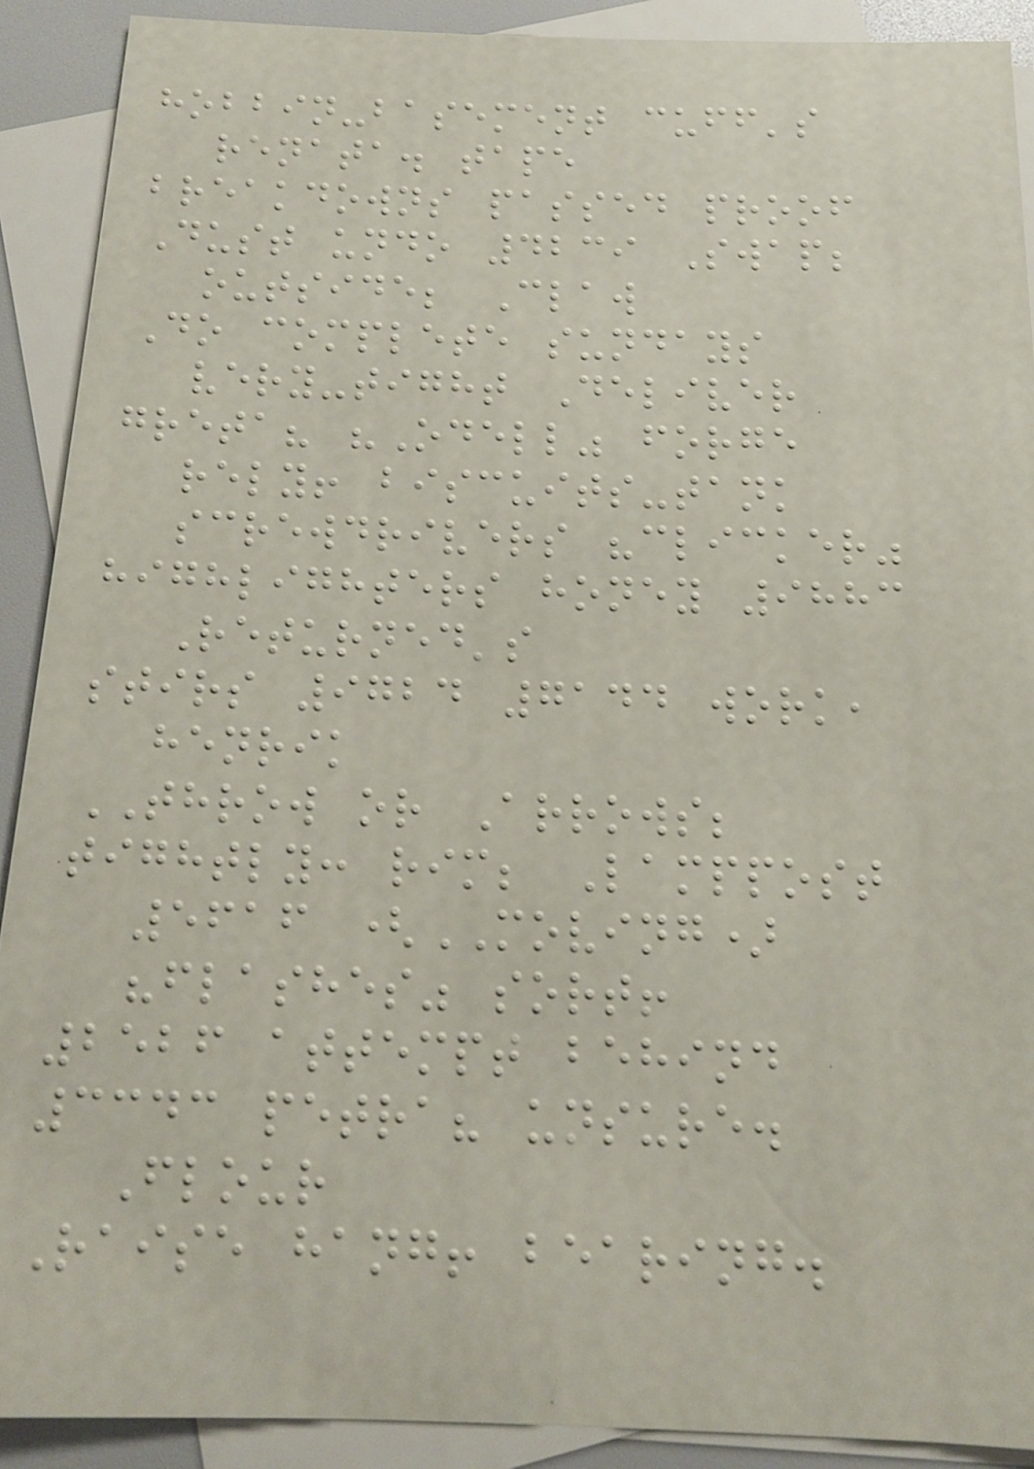hobbin-basement cuff's
renata. tape
breakdowns passed proof
Dust undo 4239 Swap;
outside; Claw
Do complete sundays
very-tight Deliver
greta? "Odell" forge
rely! biscuits-tank
screwdrivers "clicker"
highlighters honey 9883
Returned's
stirs 9724 7144 work,
henrik
THROW or Arrows;
tightly: rim; Lamppost
5616 (MOVING)
"flashes" sort!
2526 attempt behind
3343 petra? unsure.
Flour
Raise hang! bearing.
